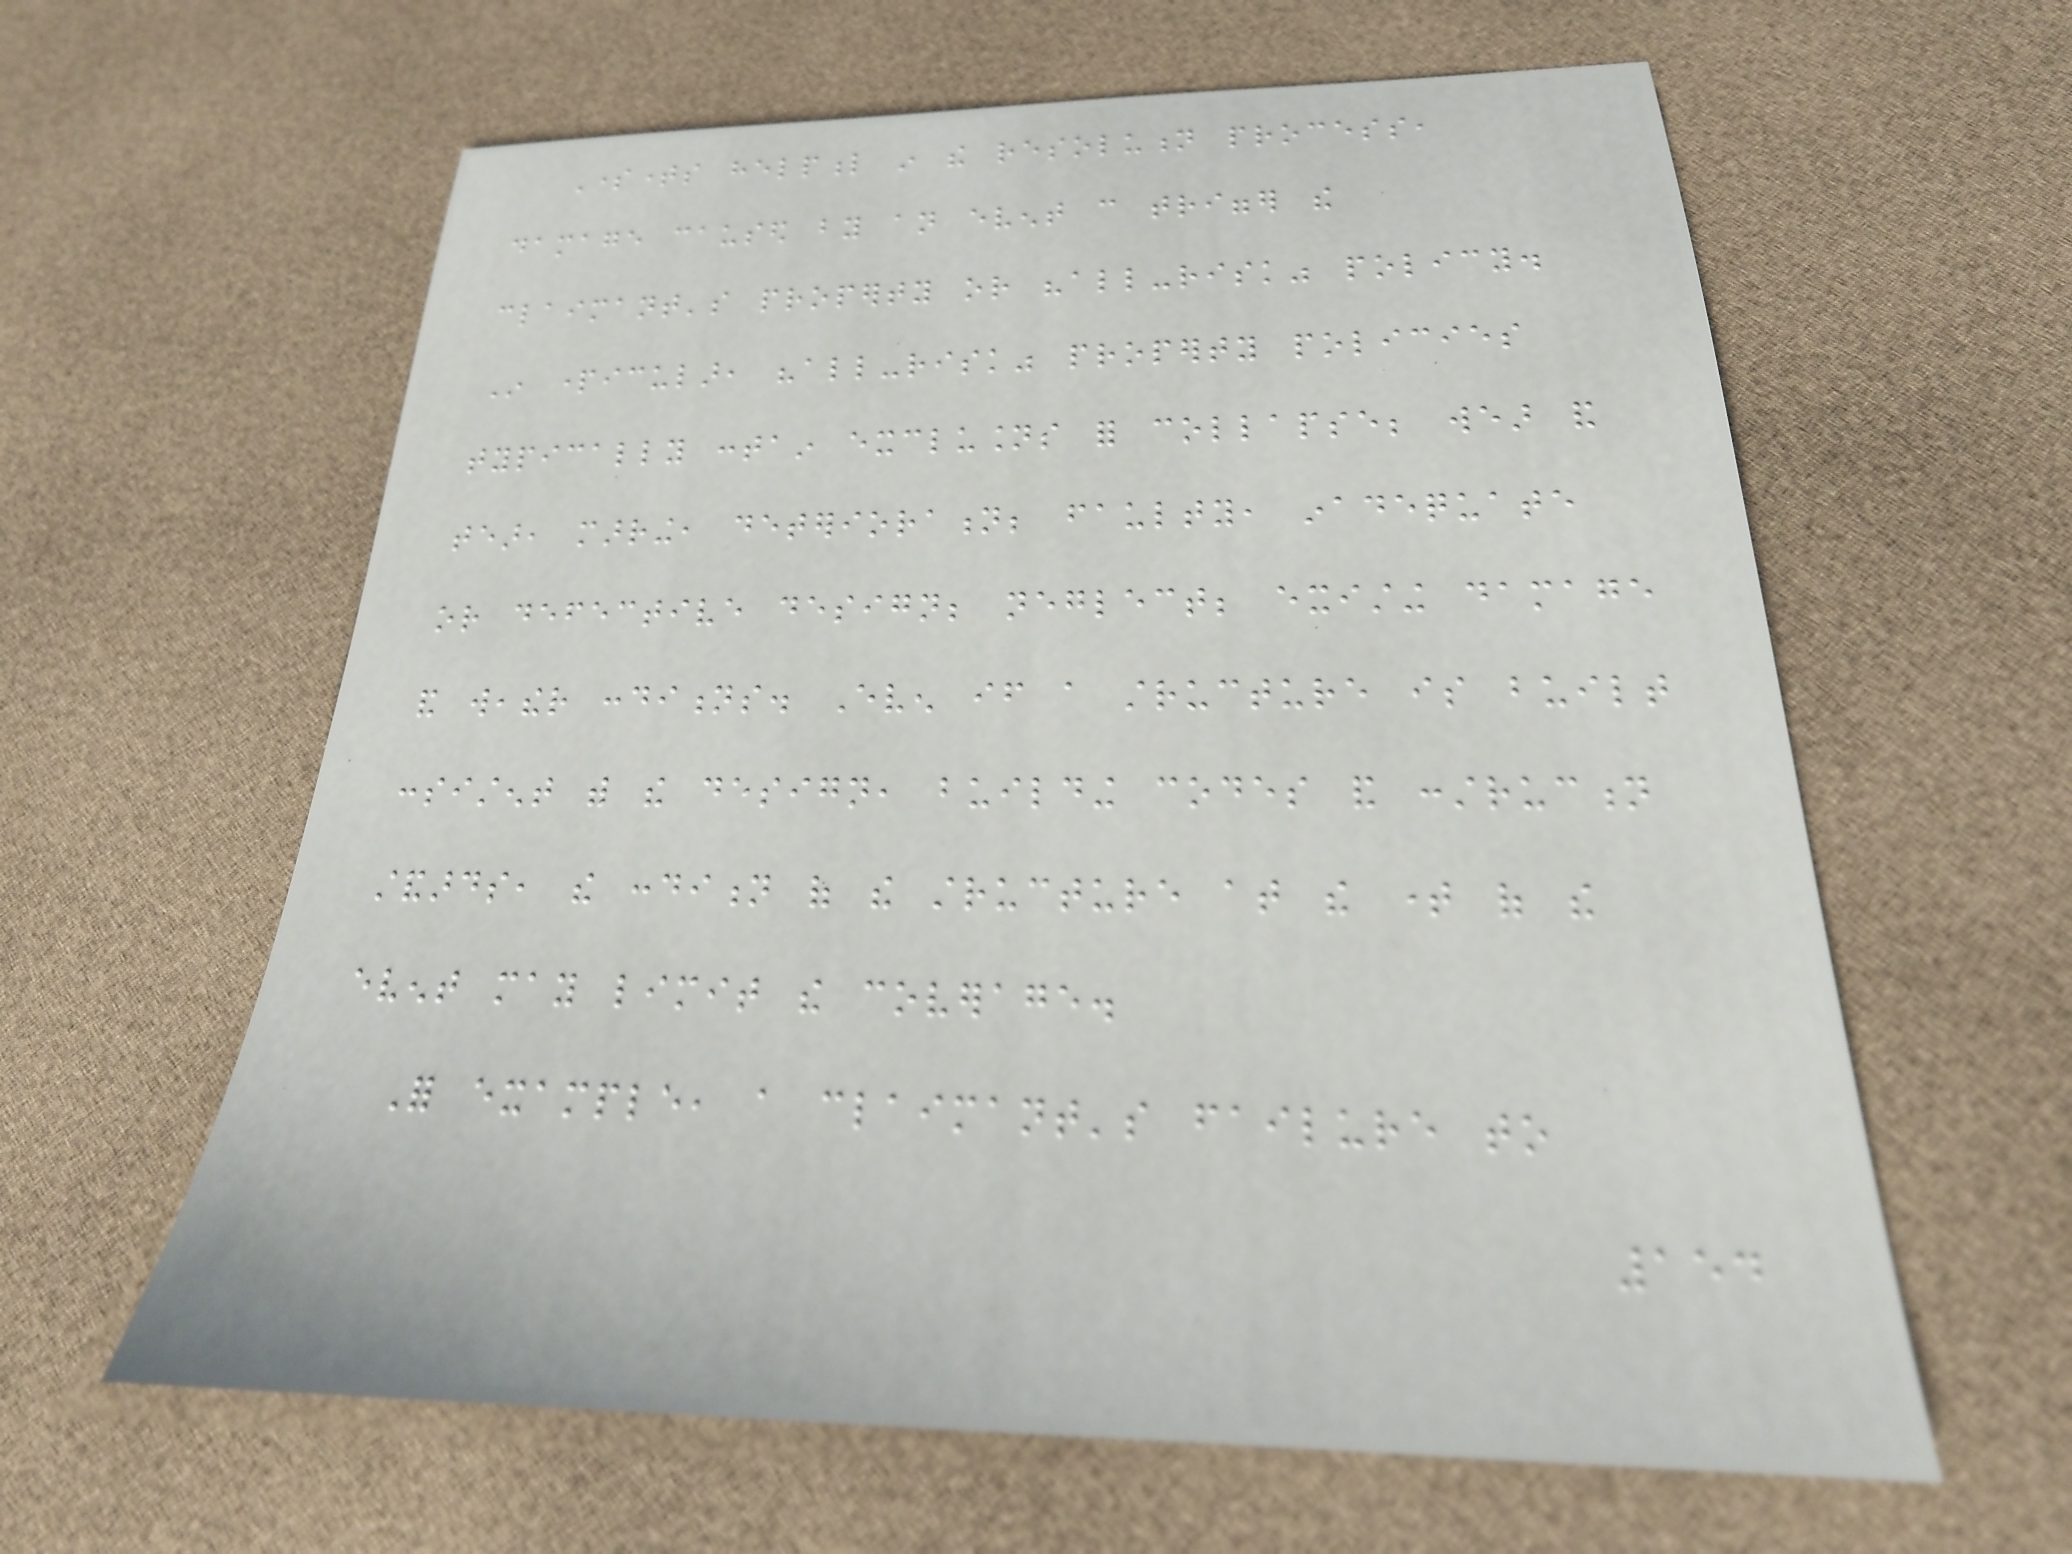Sometimes helpful in the resolution process,
damage caused by an event can trigger the
claimant's property or "all-risk" policy.
In particular, "all-risk" property policies
typically contain exclusions for collapse; wear and
tear, marring, deterioration; faulty, inadequate
or defective design; neglect; existing damage
and weather conditions. Even if a structure is built
consistent with the design, building codes and construction
standards, the condition of the structure at the time of the
event may limit the coverage.
For example, a claimant's failure to
154
